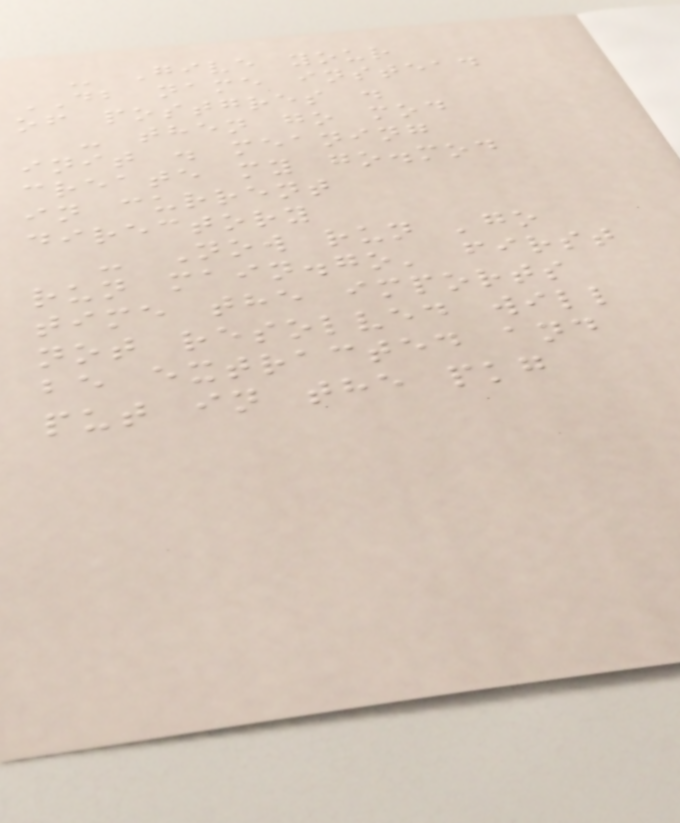- Give your
DB name instead
of postgres .
- then go mod
init . meaning
create my go.mod
in current
directory
- Now run 'go
run main.go' first
time the imports
not resolved will
be extracted and
put in the pkg
